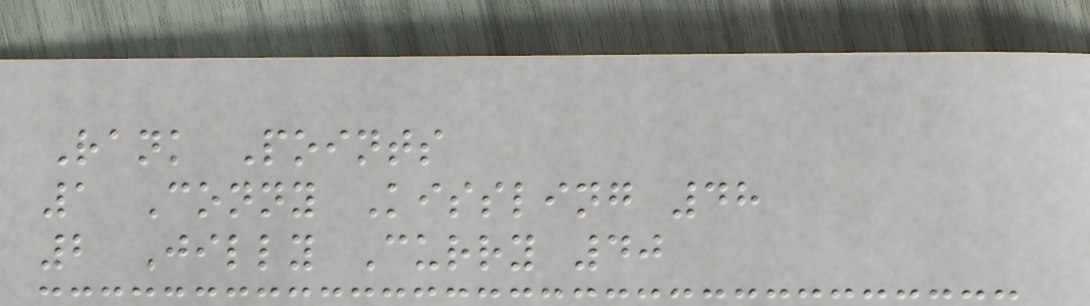Rank Points
1 Conny Kissling 48
2 Jilly Curry 40
